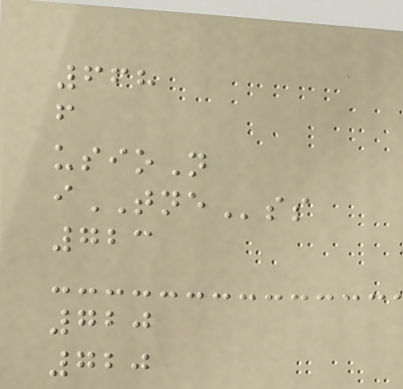668
f
usioN
iTNEss
723
720
720
